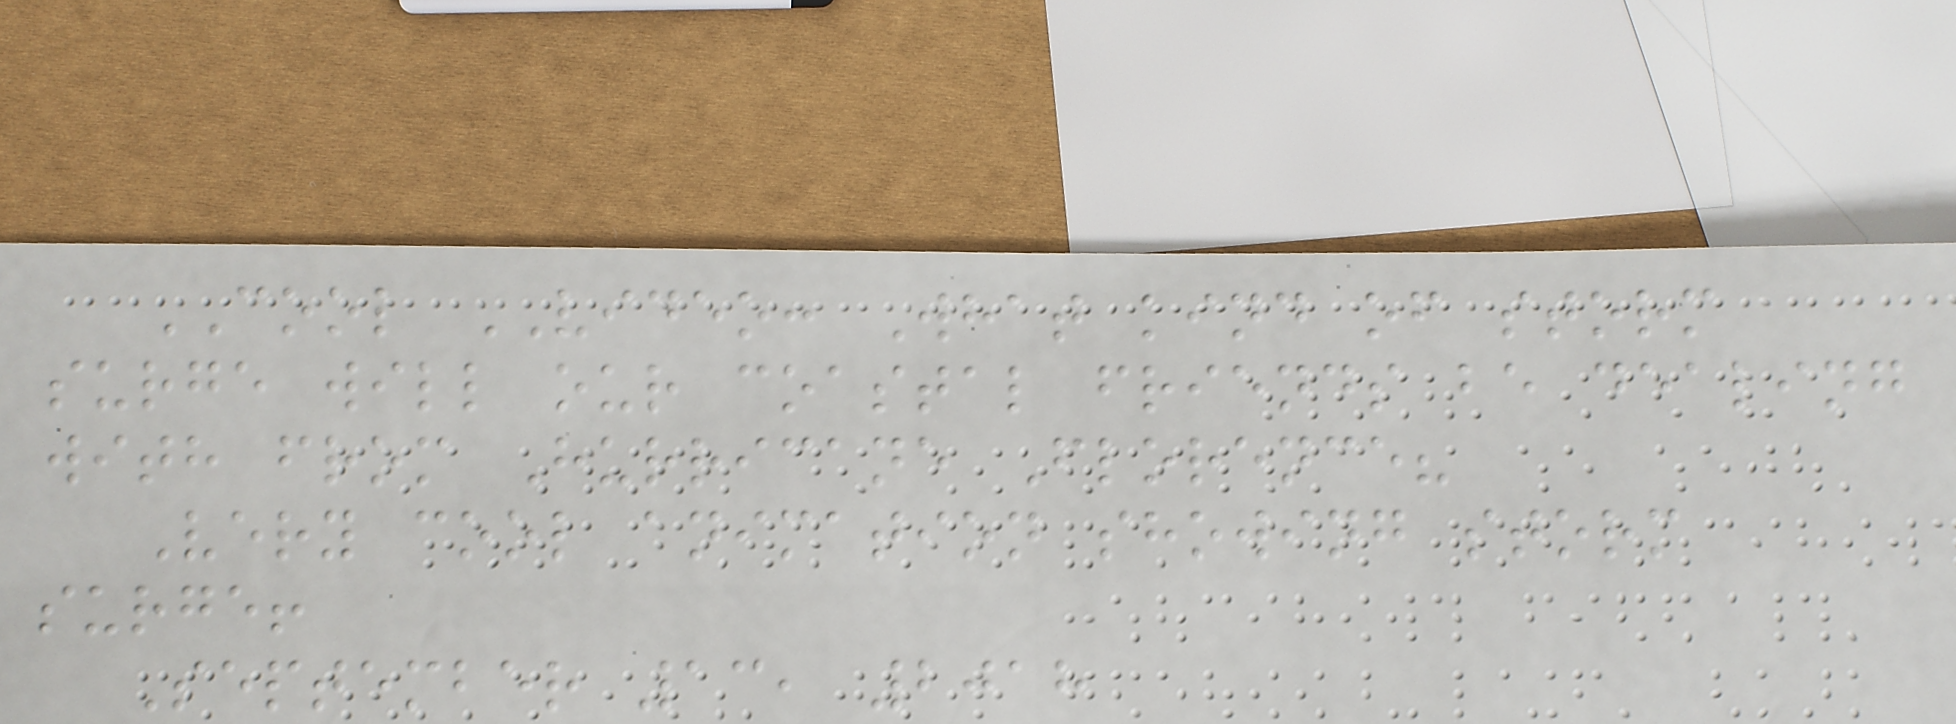COOL VIDEO: What kind of storm
surge will our coastal friends be dealing
with from Hurricane Florence?
Very cool animation showing storm
surge!
September 13, 2018
